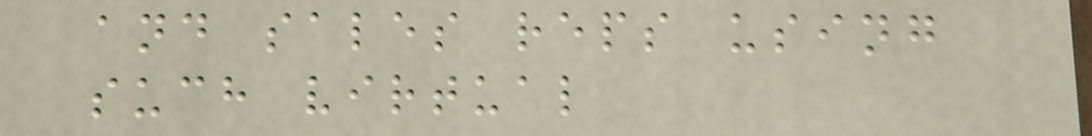and sales reps using
such virtual
